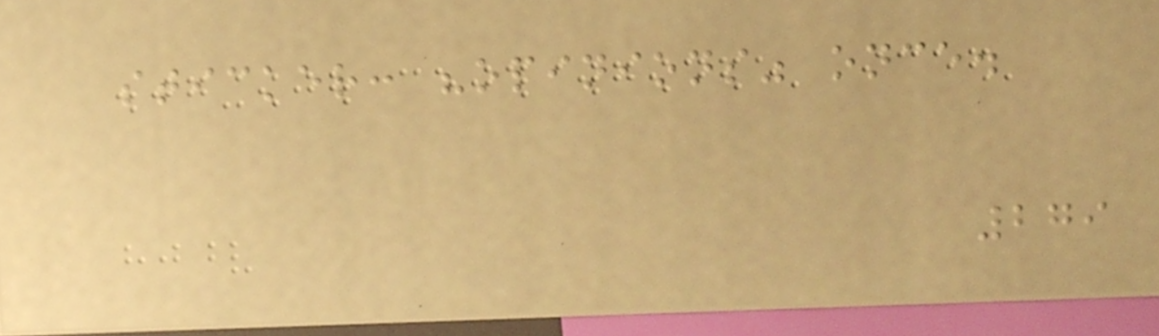sticker: "opinions" once.
279
